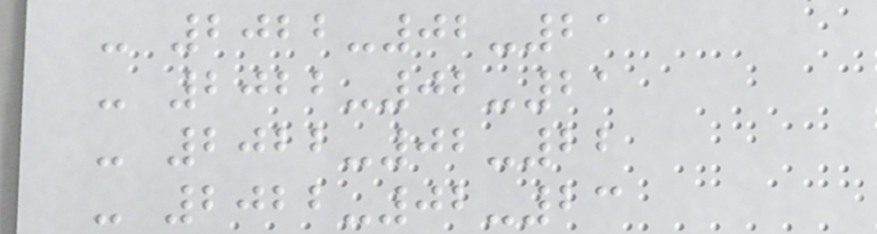- 2022-02-21
- 2022-02-21
- 2022-02-22
- 2022-02-23
